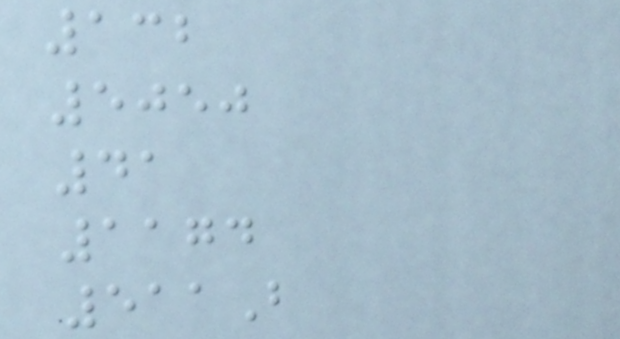132
5050
41
1174
511B
